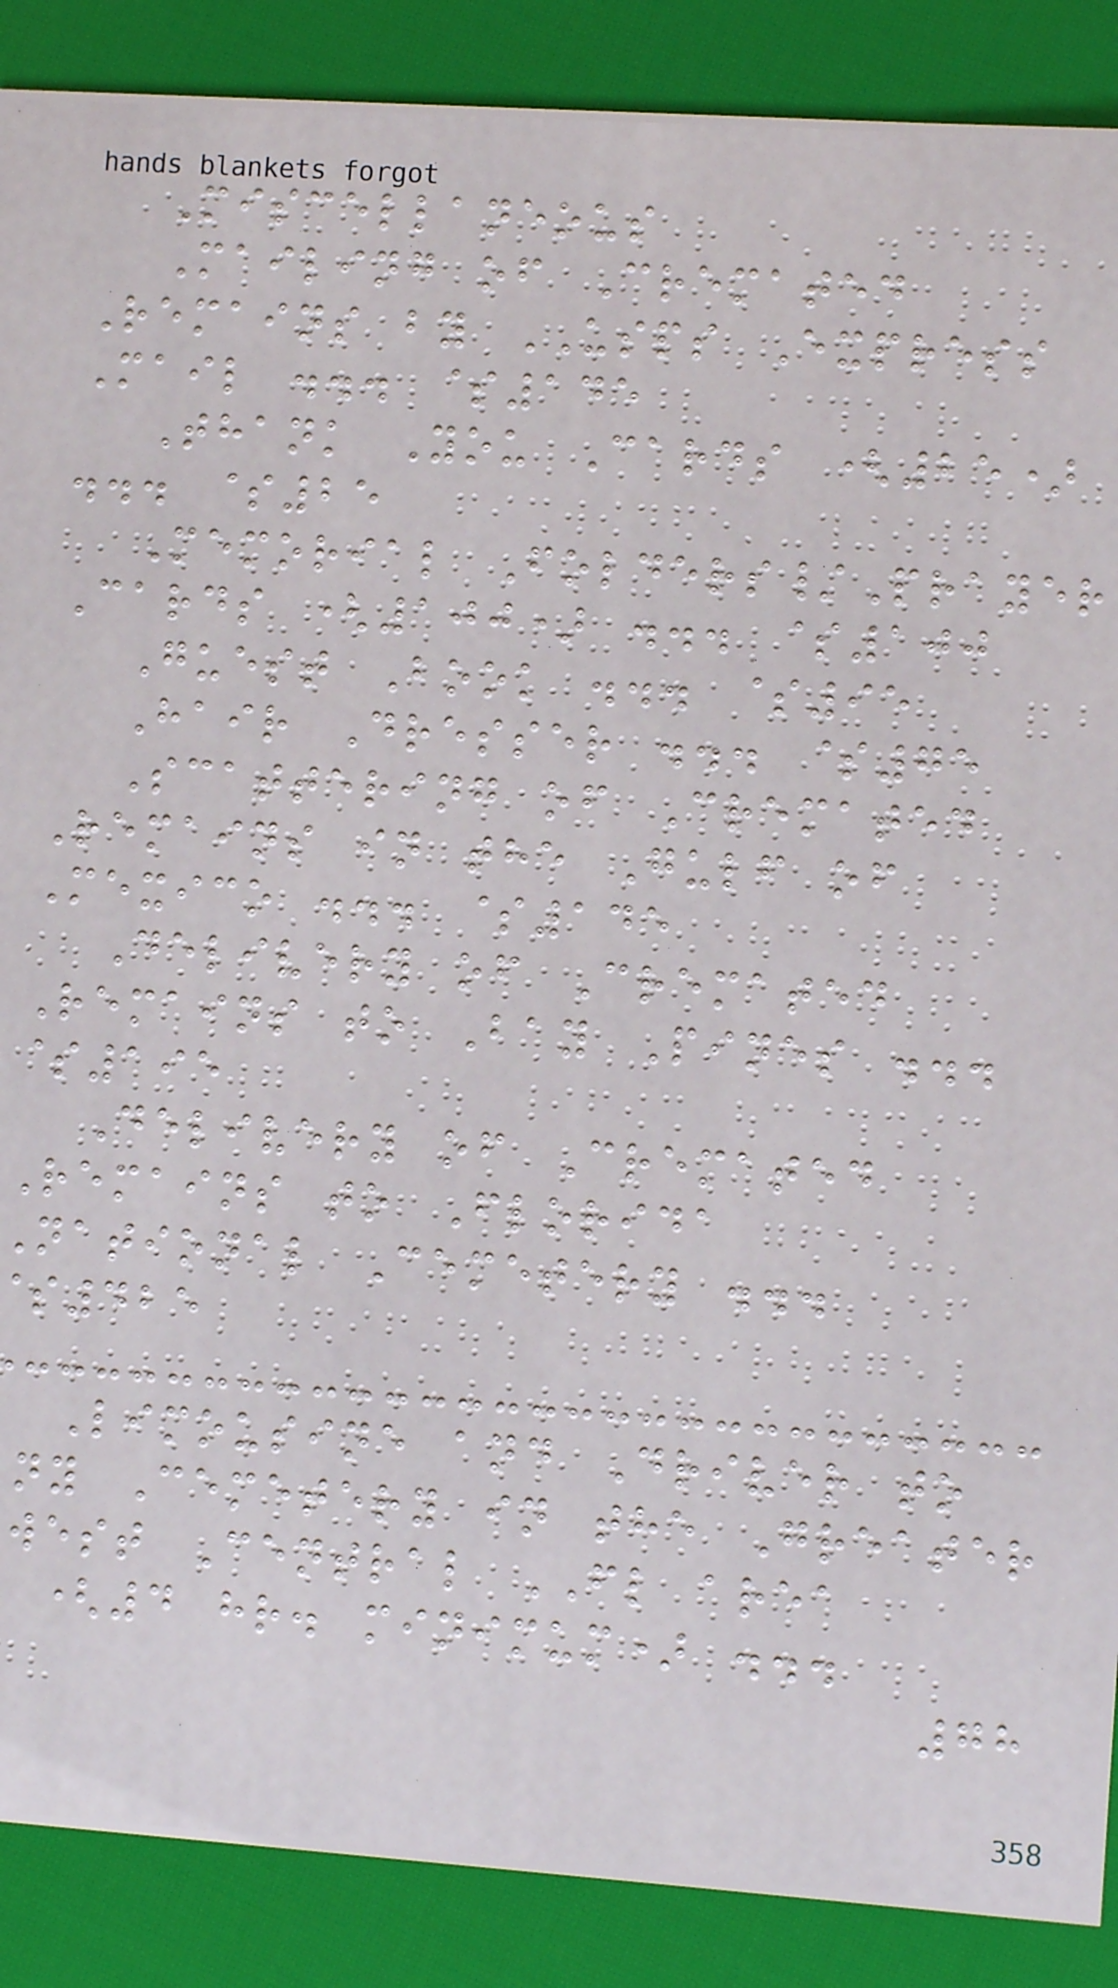Miscellaneous
Mailing of Cremated
Remains by USPS Express
Mail ... $145
Thank You Cards (25)
... $25
Memorial Folders/Prayer
Cards (100) ... $100
Guest Book ... $95
Hair Dresser ... $75
Scattering of Cremated
Remains in the Gulf of
Mexico ... $145
Delivery of Cremated
Remains to Bay Pines ...
$195
Delivery of Cremated
Remains to Florida
National Cemetery ...
425
Limousine and Driver to
ny Cemetery in the Greater
west Central FL area
(4 hr. minimum) ...
78
